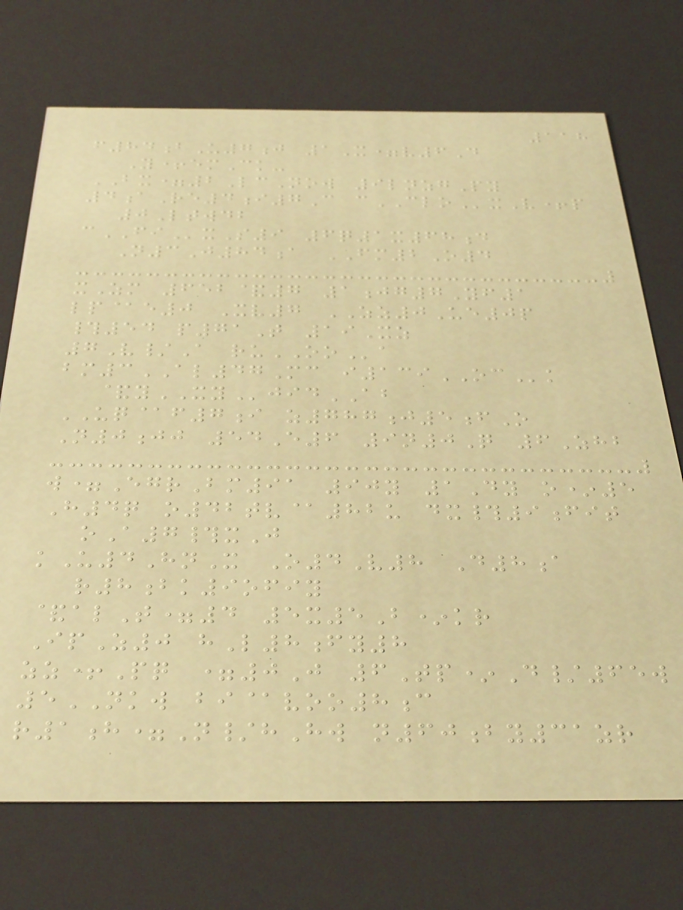118
f84bU7j 1X=v6D
Y+emCk-
BX=2LcNow 9lnzgPy
4aRe4i7C cCLOxV+p
0Ltwdb
cFIxS9 6q1x68d
N3J84a FM2O4
xZm 652&7 1jg7Yf1
lp@e0 Xv7 ZZ0Ue0p
#54 p71T 19Xz
7V/A ruOOa
bm3AL47Mc i139OCk
&yXYjidAB
UQ@f7i z787j5fO
N0jj 54E6 9n0Q 6Zhb
w=EgrBm91 90y 1Dy o*5
H4q o42tv@82u dx#9fit
oA7#xJ
kU4HnX O4V8 D8a
r8bk9ofiy
&alT=4 5x5B*kr
IpZ0 hL8fy8
zz+Pq =0J 6Tp*D/65w
5NKW bi@voo8c
r1h=N/hHw n60by31zr
